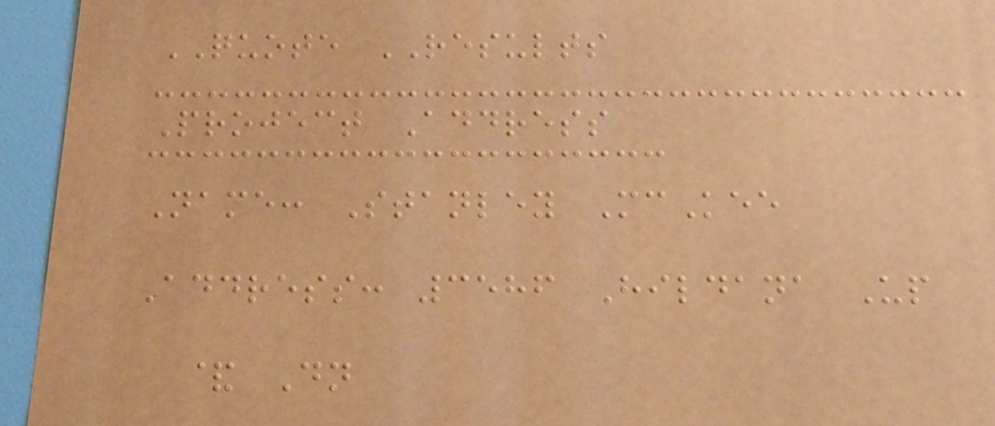QUOTE RESULTS
Project Address
Name: Stanley McKee
Address: 3586 Hildana Up
& Dn
